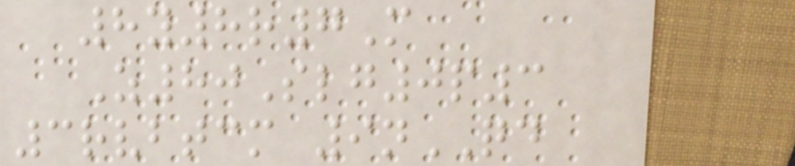8y8r7M
Z80Slg0p3
3rvbtcm 9nQD
